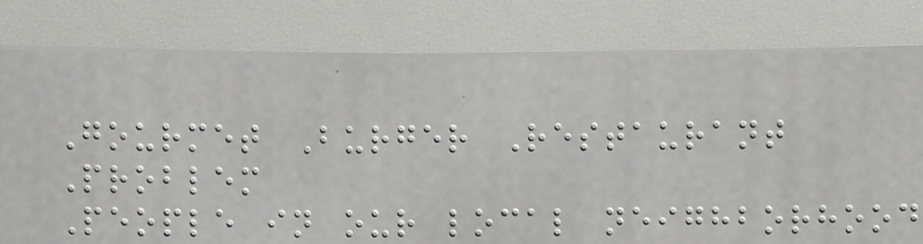Gourmet Burger Restaurant
Problem
People in our local neighborhood
